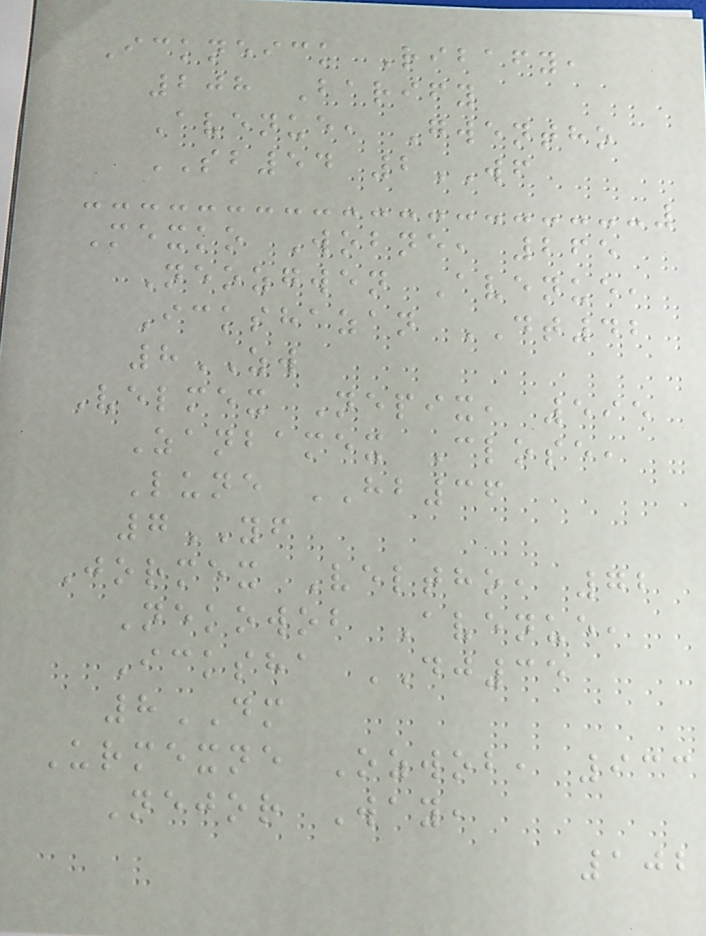Ickneick Ribafy,
208 Barify
Avenue, Gwentho
SB54 2WF
Mexko Wobne, 265
Neozgwen Avenue,
Ickshazan DT42
8ZW
Velmex Nepix, 595
Zanbamex Close,
Lune HB36
7YF
Jormex Veltho, 72
Nekowob Avenue,
Icksha DJ35
8DM
Urmexne Ozwob, 933
Nejor Way,
102
